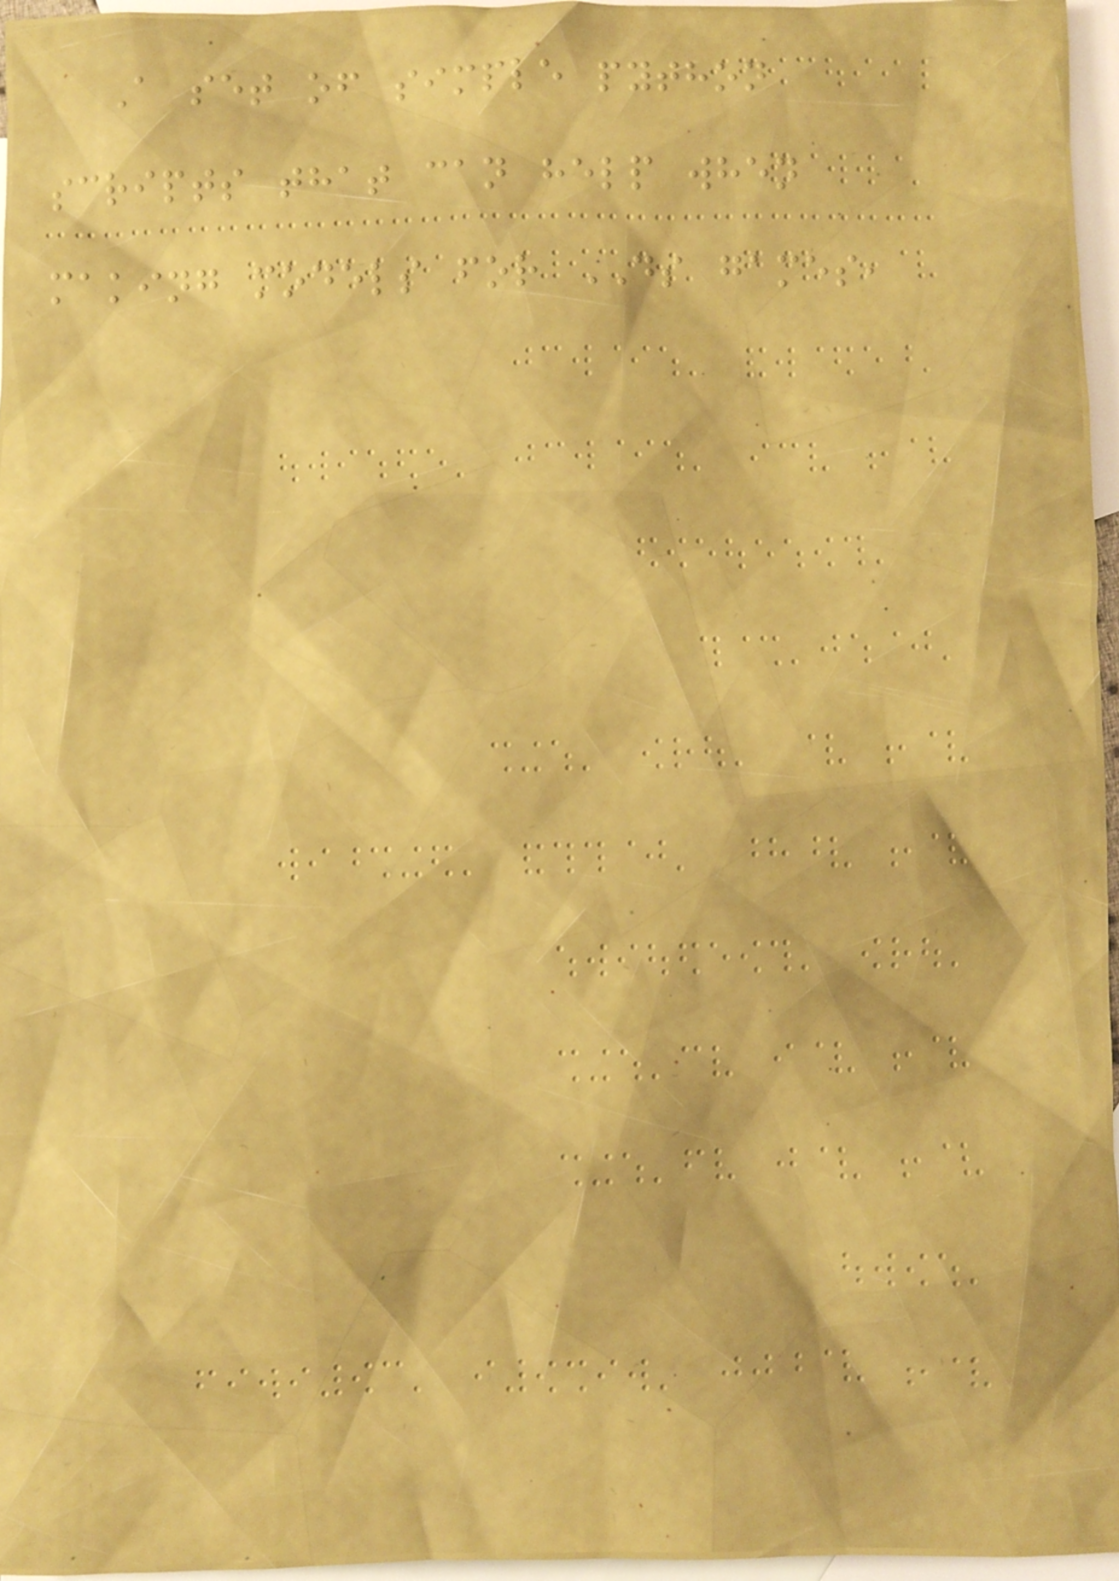A set of simple python
scripts that can help when
making models for DS games,
